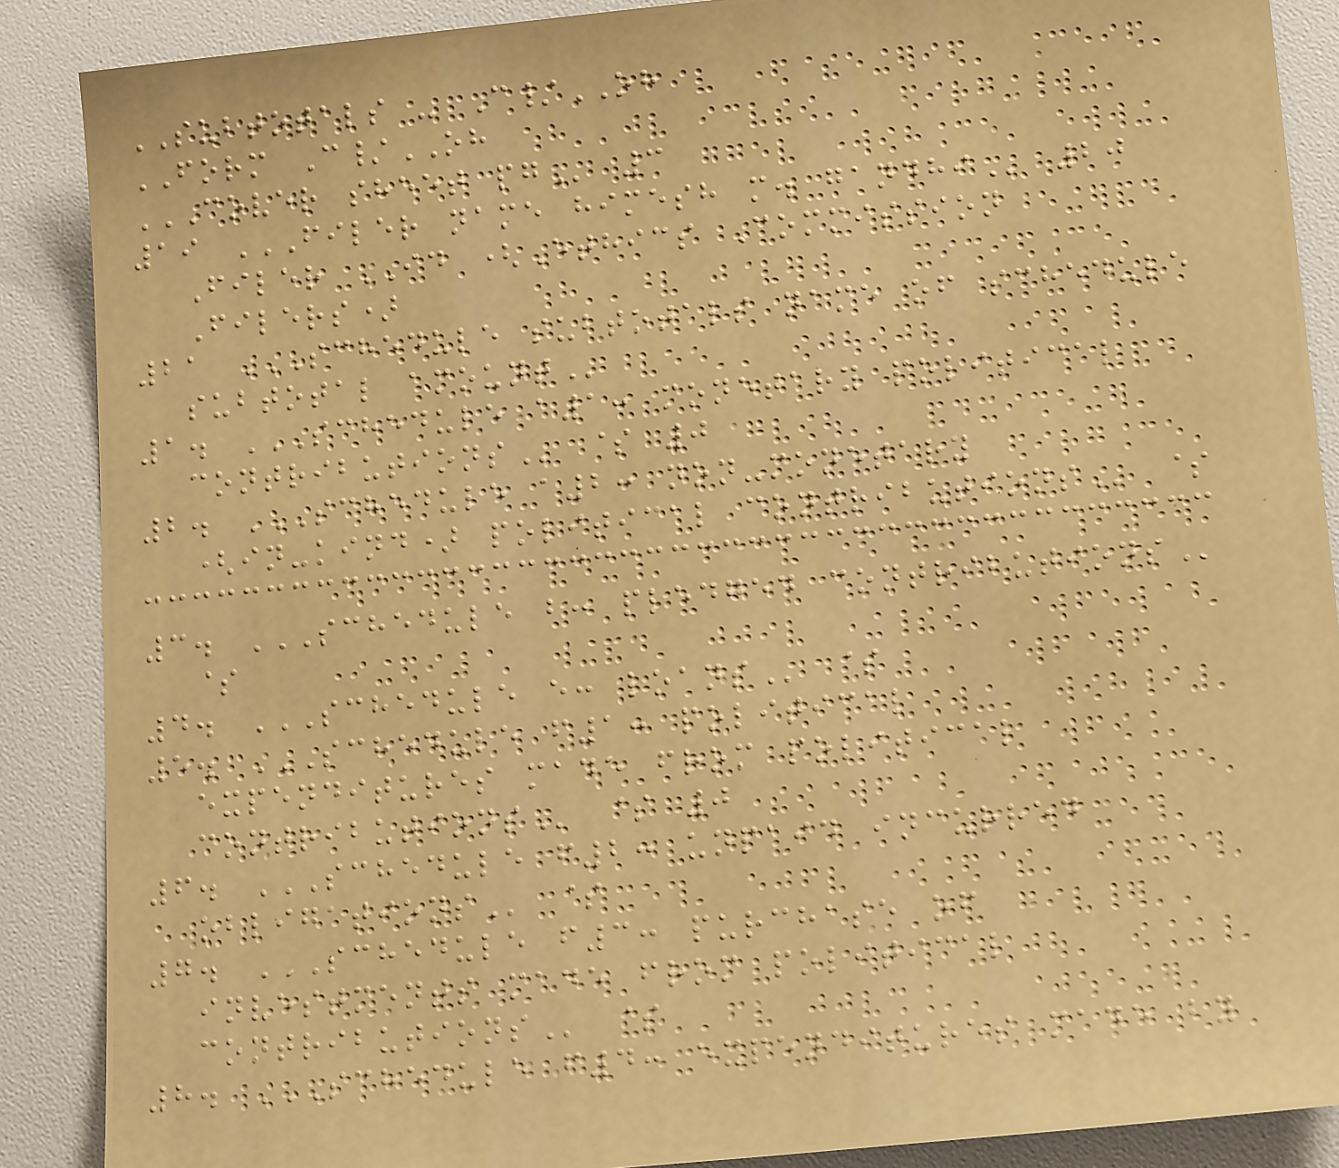SUBTOTALS - C/OH
FORM C/OH
COVER SHEET PG 3
19 FILER NAME HIMESH M. GANDHI 20
Filer ID (Ethics Commission
Filers)
21 SCHEDULE SUBTOTALS NAME OF SCHEDULE
SUBTOTAL AMOUNT
1. SCHEDULE A1: MONETARY POLITICAL
CONTRIBUTIONS $ 0
2. SCHEDULE A2: NON-MONETARY
(IN-KIND) POLITICAL CONTRIBUTIONS $
3. SCHEDULE B: PLEDGED CONTRIBUTIONS
$
4. SCHEDULE E: LOANS $
5. SCHEDULE F1: POLITICAL
EXPENDITURES MADE FROM POLITICAL
CONTRIBUTIONS $ 0
6. SCHEDULE F2: UNPAID INCURRED
OBLIGATIONS $
7. SCHEDULE F3: PURCHASE OF
INVESTMENTS MADE FROM POLITICAL
CONTRIBUTIONS $
8. SCHEDULE F4: EXPENDITURES MADE BY
